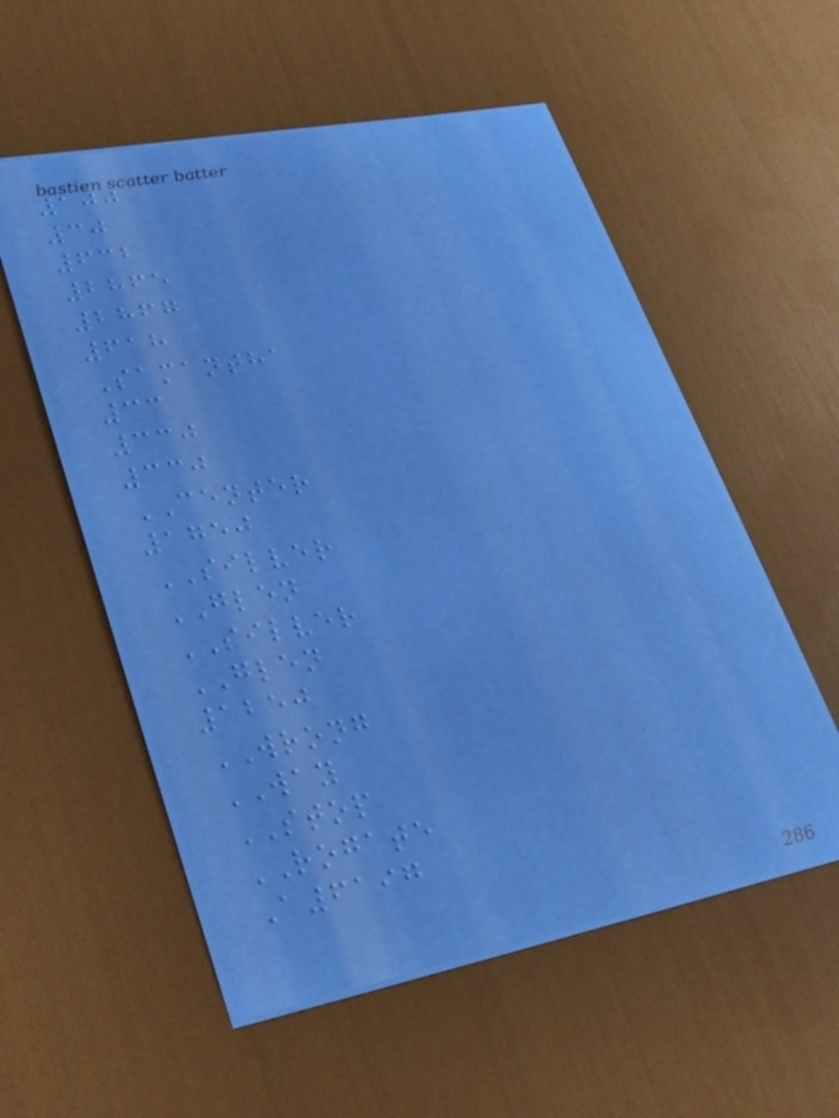100
30
632
2865
2867
618
Samantha
33
330
330
CENTER
1750
SILVER
GLEN
SILVER
GLEN
1250
WRONG
WAY
STOP
ROGATE
A6197
